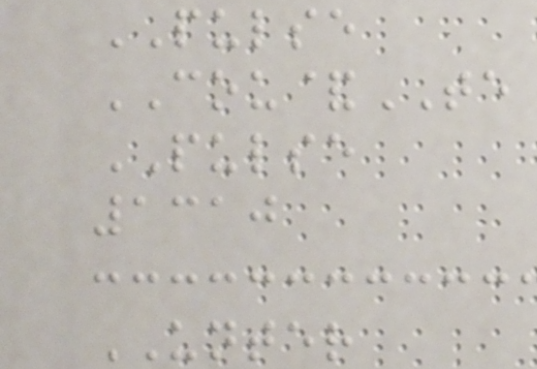PULSE
COU&TE
PULSE
1310
UNTER
